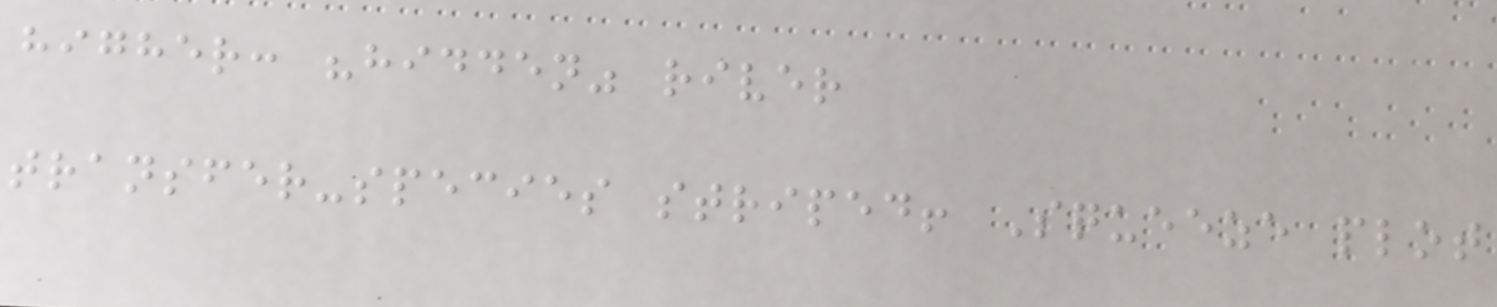higher: "hidden" river
transfer-species striped! Squeeze plot
